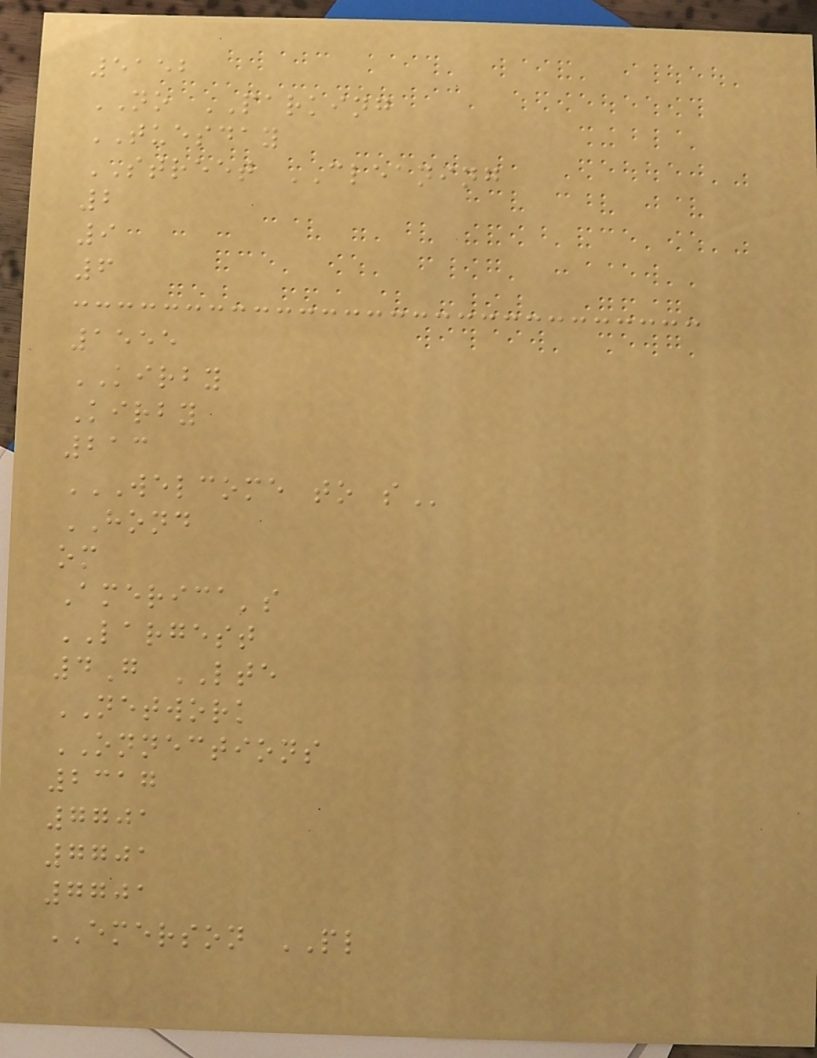5152
NO PARKING
TUESDAY
STREET CLEANING
2
9
6
1555
KIRBY
Kirby
213
WELCOME TO S
HOND
om
America's
LARGEST
4G LTE
NETWORK
ONNECTIONS
2317
7701
7701
7701
EMERSON PL
